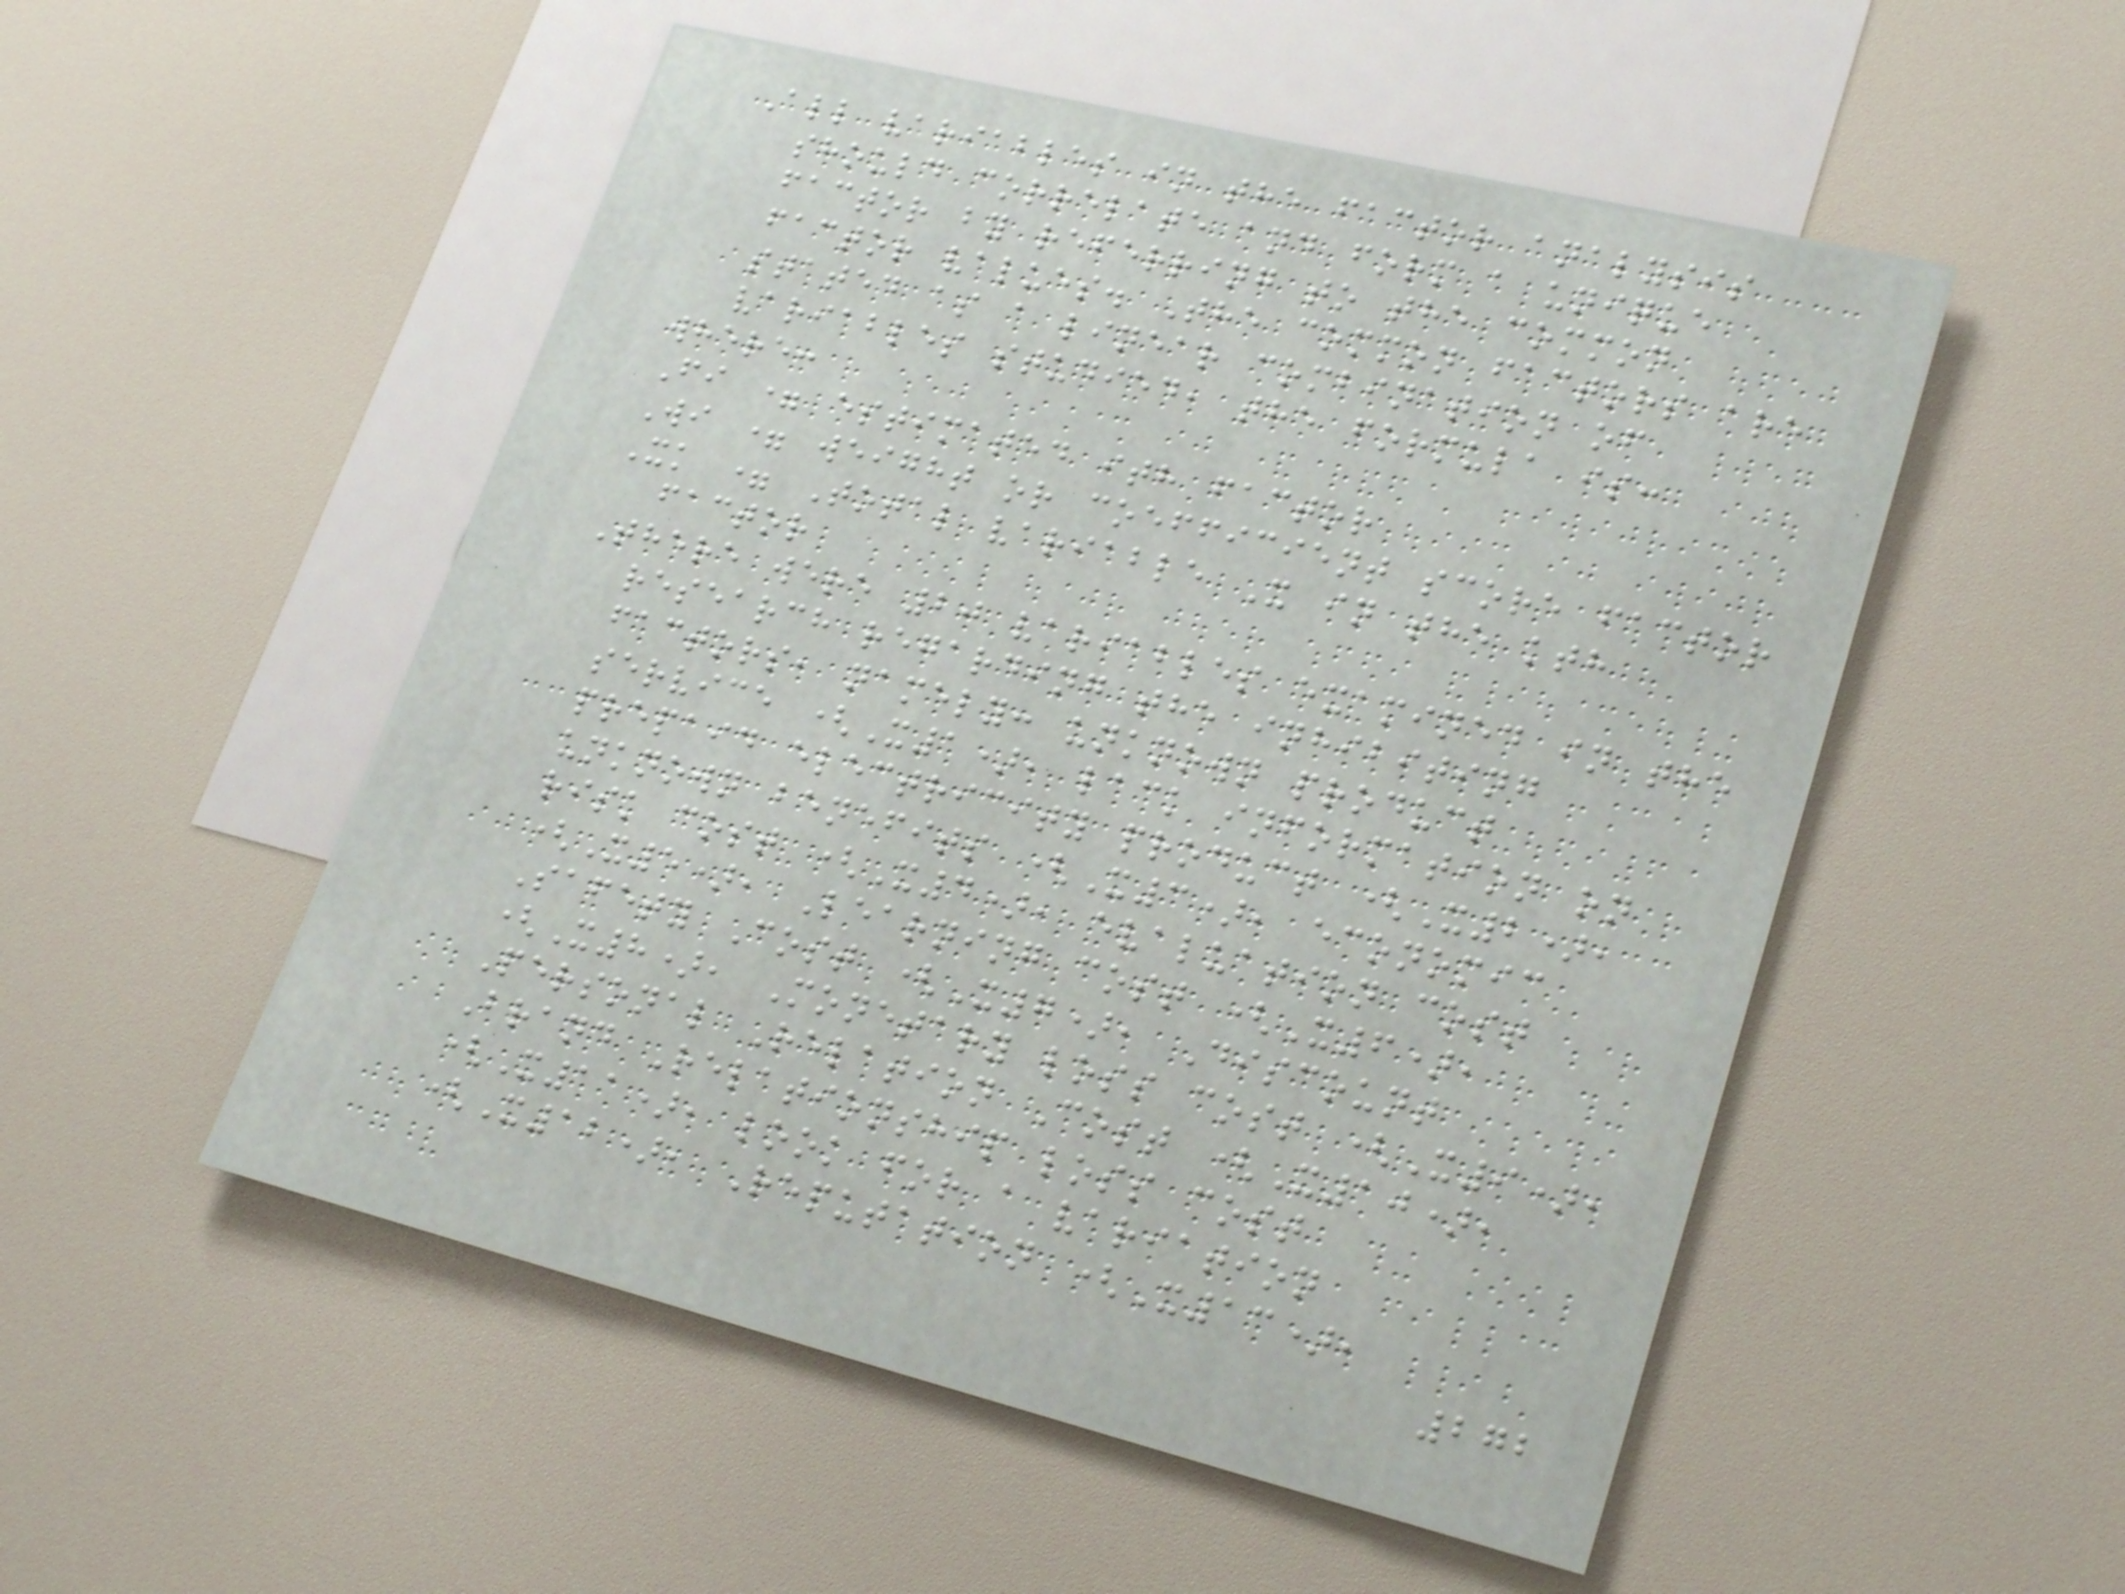All variables in the factor analysis
should correlate and form a unique
factor by referring to the common
factor values. The common factors are
stated as a linear combination of
variables studied, the formula is:
where:
Fi = estimated ith factor
Wi = weight or coefficient score factor
Xk = Total variable X in the kth
factor
There were 20 variables examined in the
research regarding the inhibiting
factors, namely: unknown product
service (X1), lack information on
prepaid electricity product (X2),
unknown benefits (X3), economic
risk cost (X4), evaluation cost
(X5), Learning cost (X6),
Safety Cost (X7), Discount
(X8), Monetary loss cost (X9),
Personal Relation Cost (X10),
Brand Relationship loss cost
(X11), look for a variation
(X12), Reputation (X13),
272
